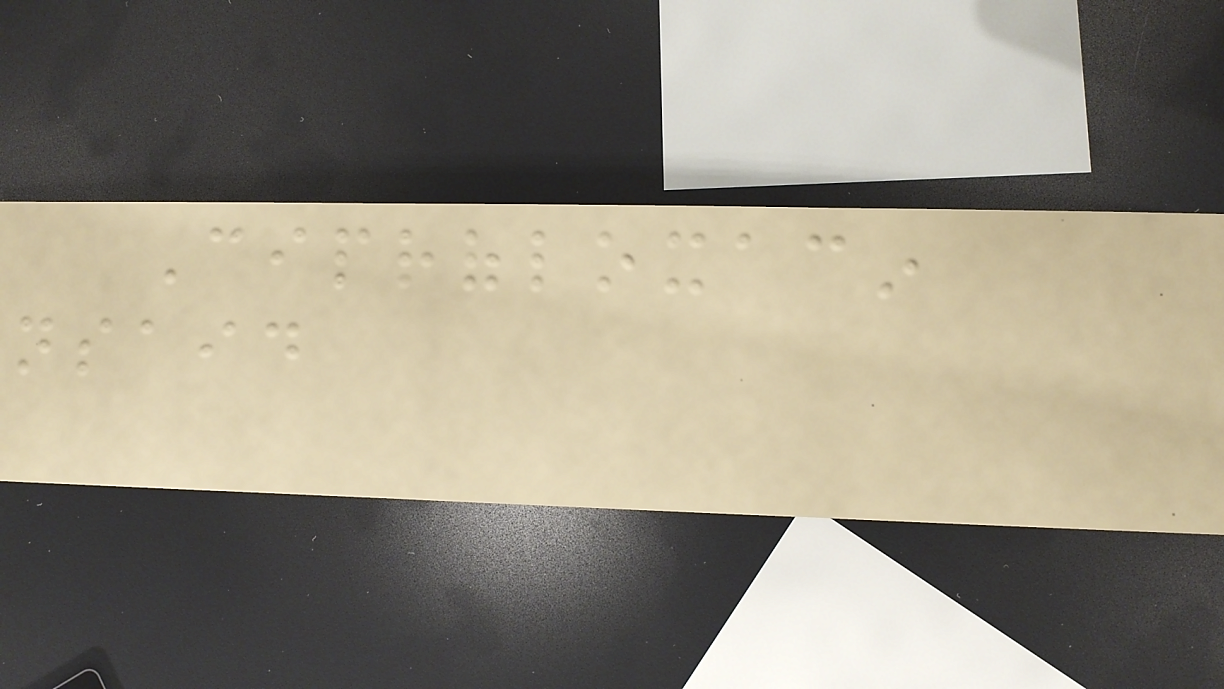Ciprofloxacin
nsaid
